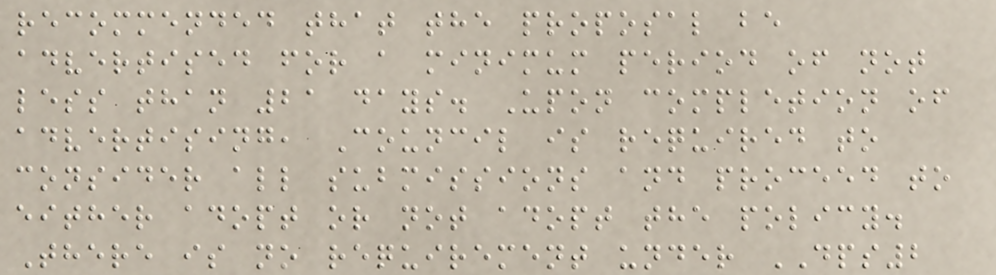recommended that the proposal be
advertised for a minimum period of not
less than 21 days. Upon completion of
advertising, Council is required to
consider all submissions and proceed to
either adopt or not adopt the policy.
There is no requirement under DPS2
